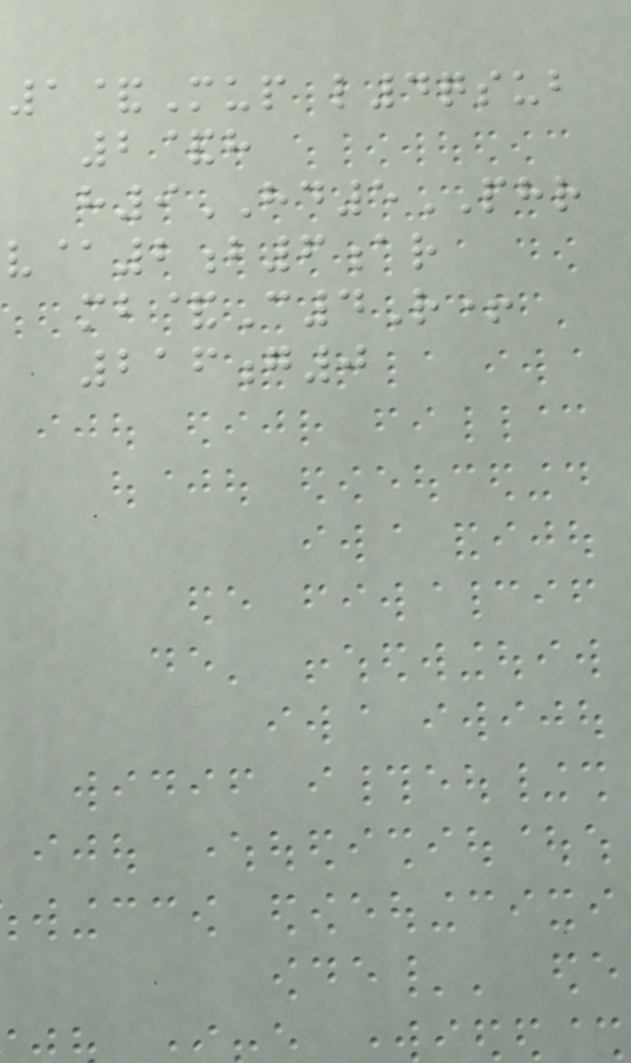1&Mup l4qsub
2&h
h9HD5PHR
v@2b6ar
mb&C4R+
216g0
